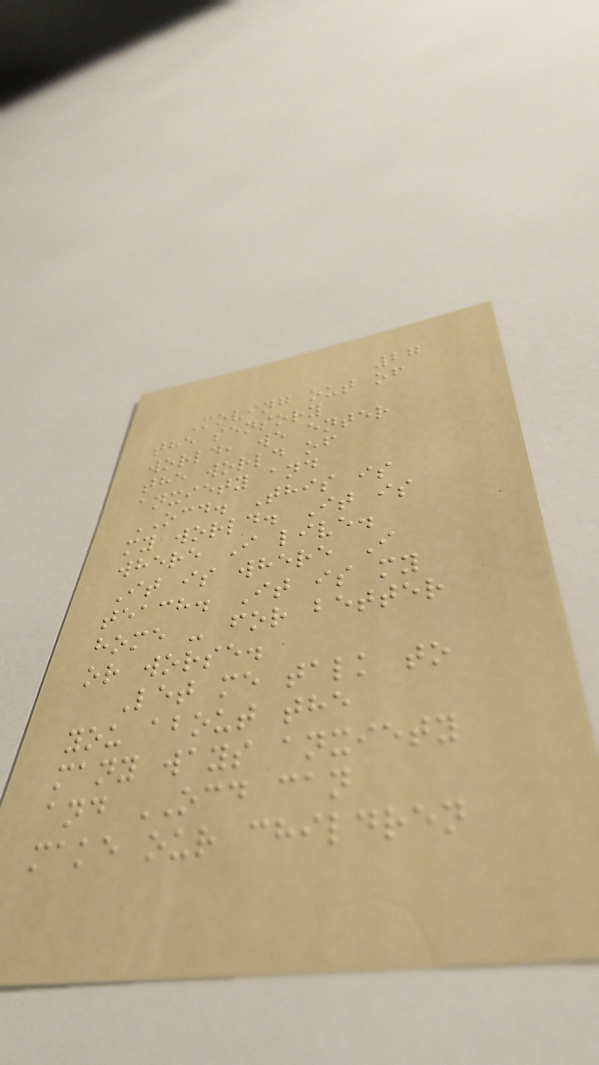27
Moving out of
the sensory
world, we enter
the world of
anxiety and
OCD. This is
my world. It is
where I live.
It is where I
teach. It is my
home - for better
or worse.
Let me talk to
you about the
many ways anxiety
and OCD can
make our children
